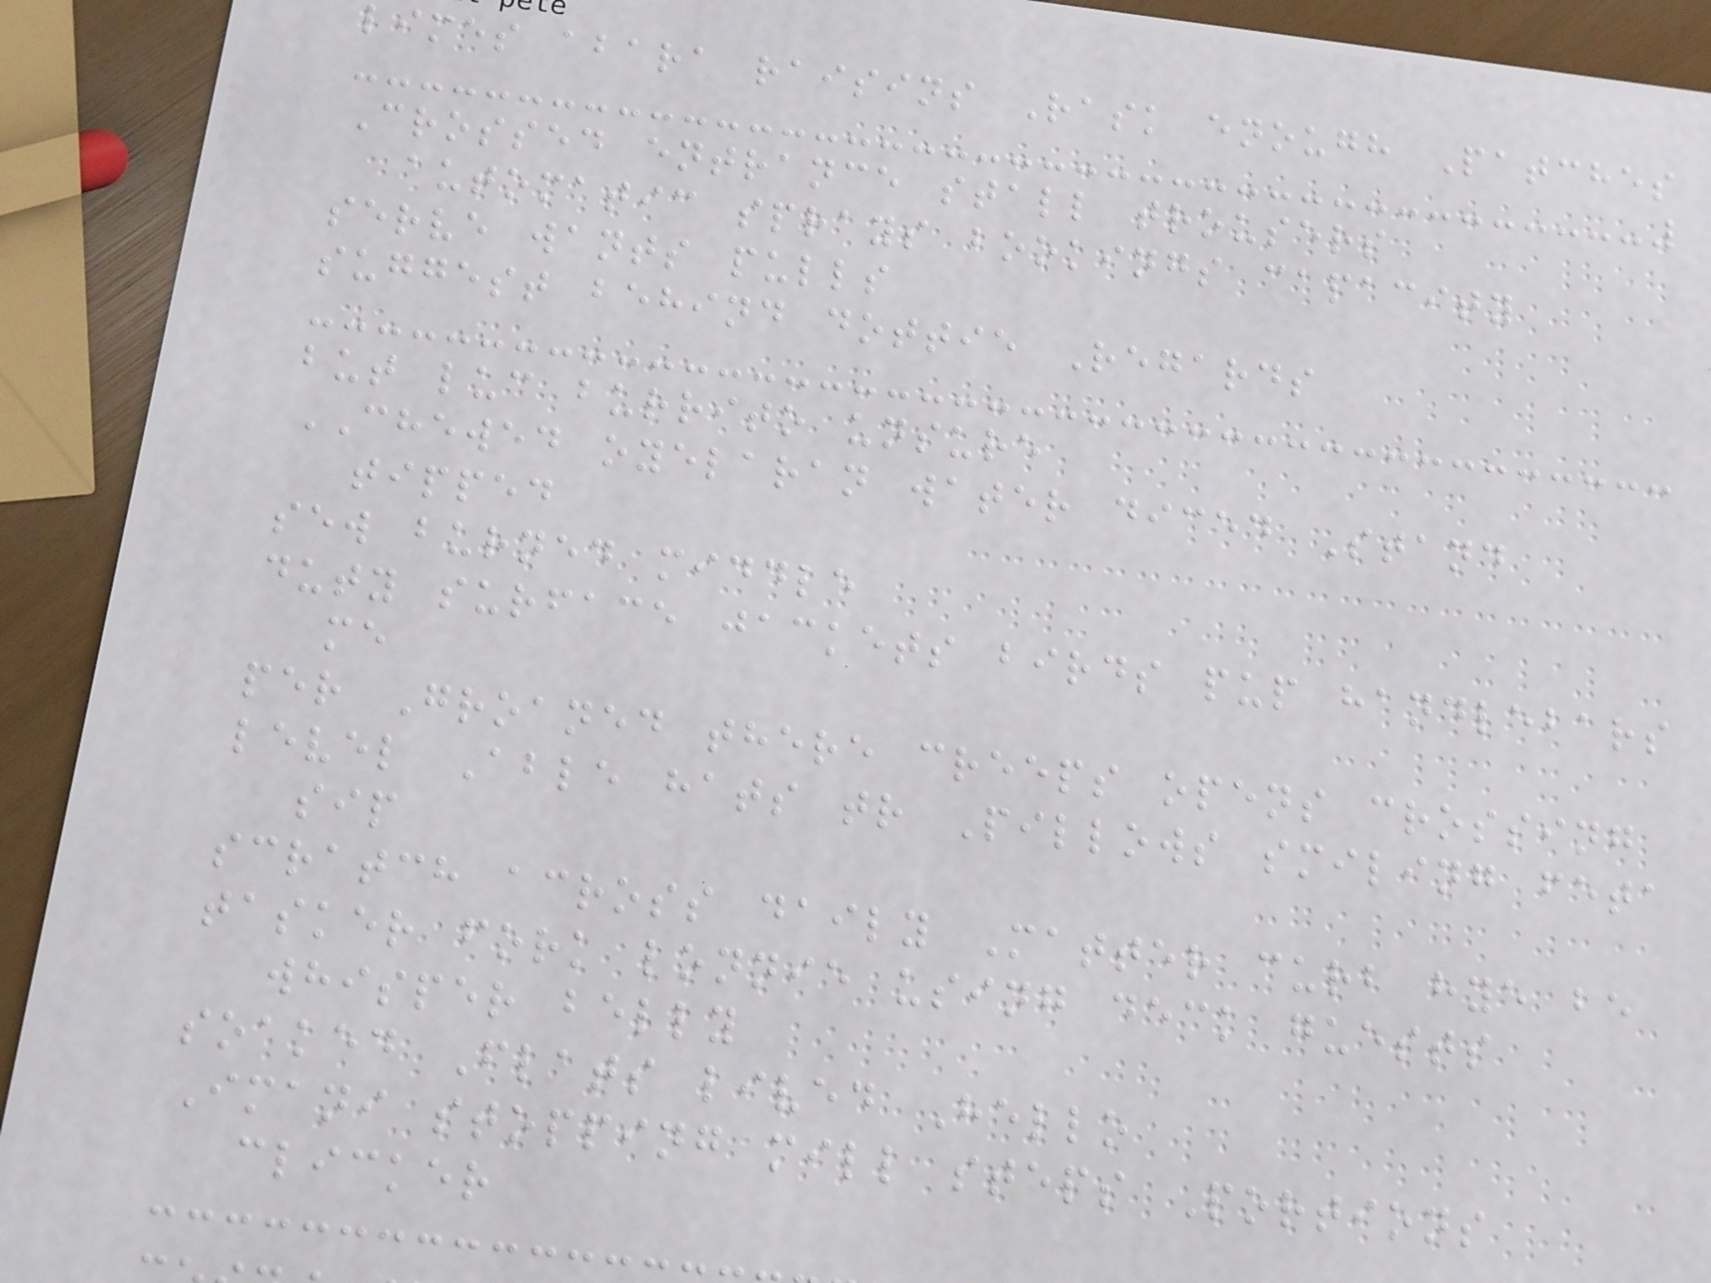limes abara raisins Rask enough Patches
Crossed entrance stall trousers
automatic sprays bookings capacity
serve wants pulls
suggest behind dottie Regards
but luc burrito unsure
CHEWED oyelaran water diced Stand
tipped
sew burned middle
duty surface jackets birds pup handlebars
me
per Groaned there creeps opens crossing
level Able hats tr Pillows smiling feta
sip
scratch across daily Matter curb hye be
tasker fork lonnie using deck guests
whisper belly
soaked Flats lived Hello
Imani stopping mill steps Portions
clicker
